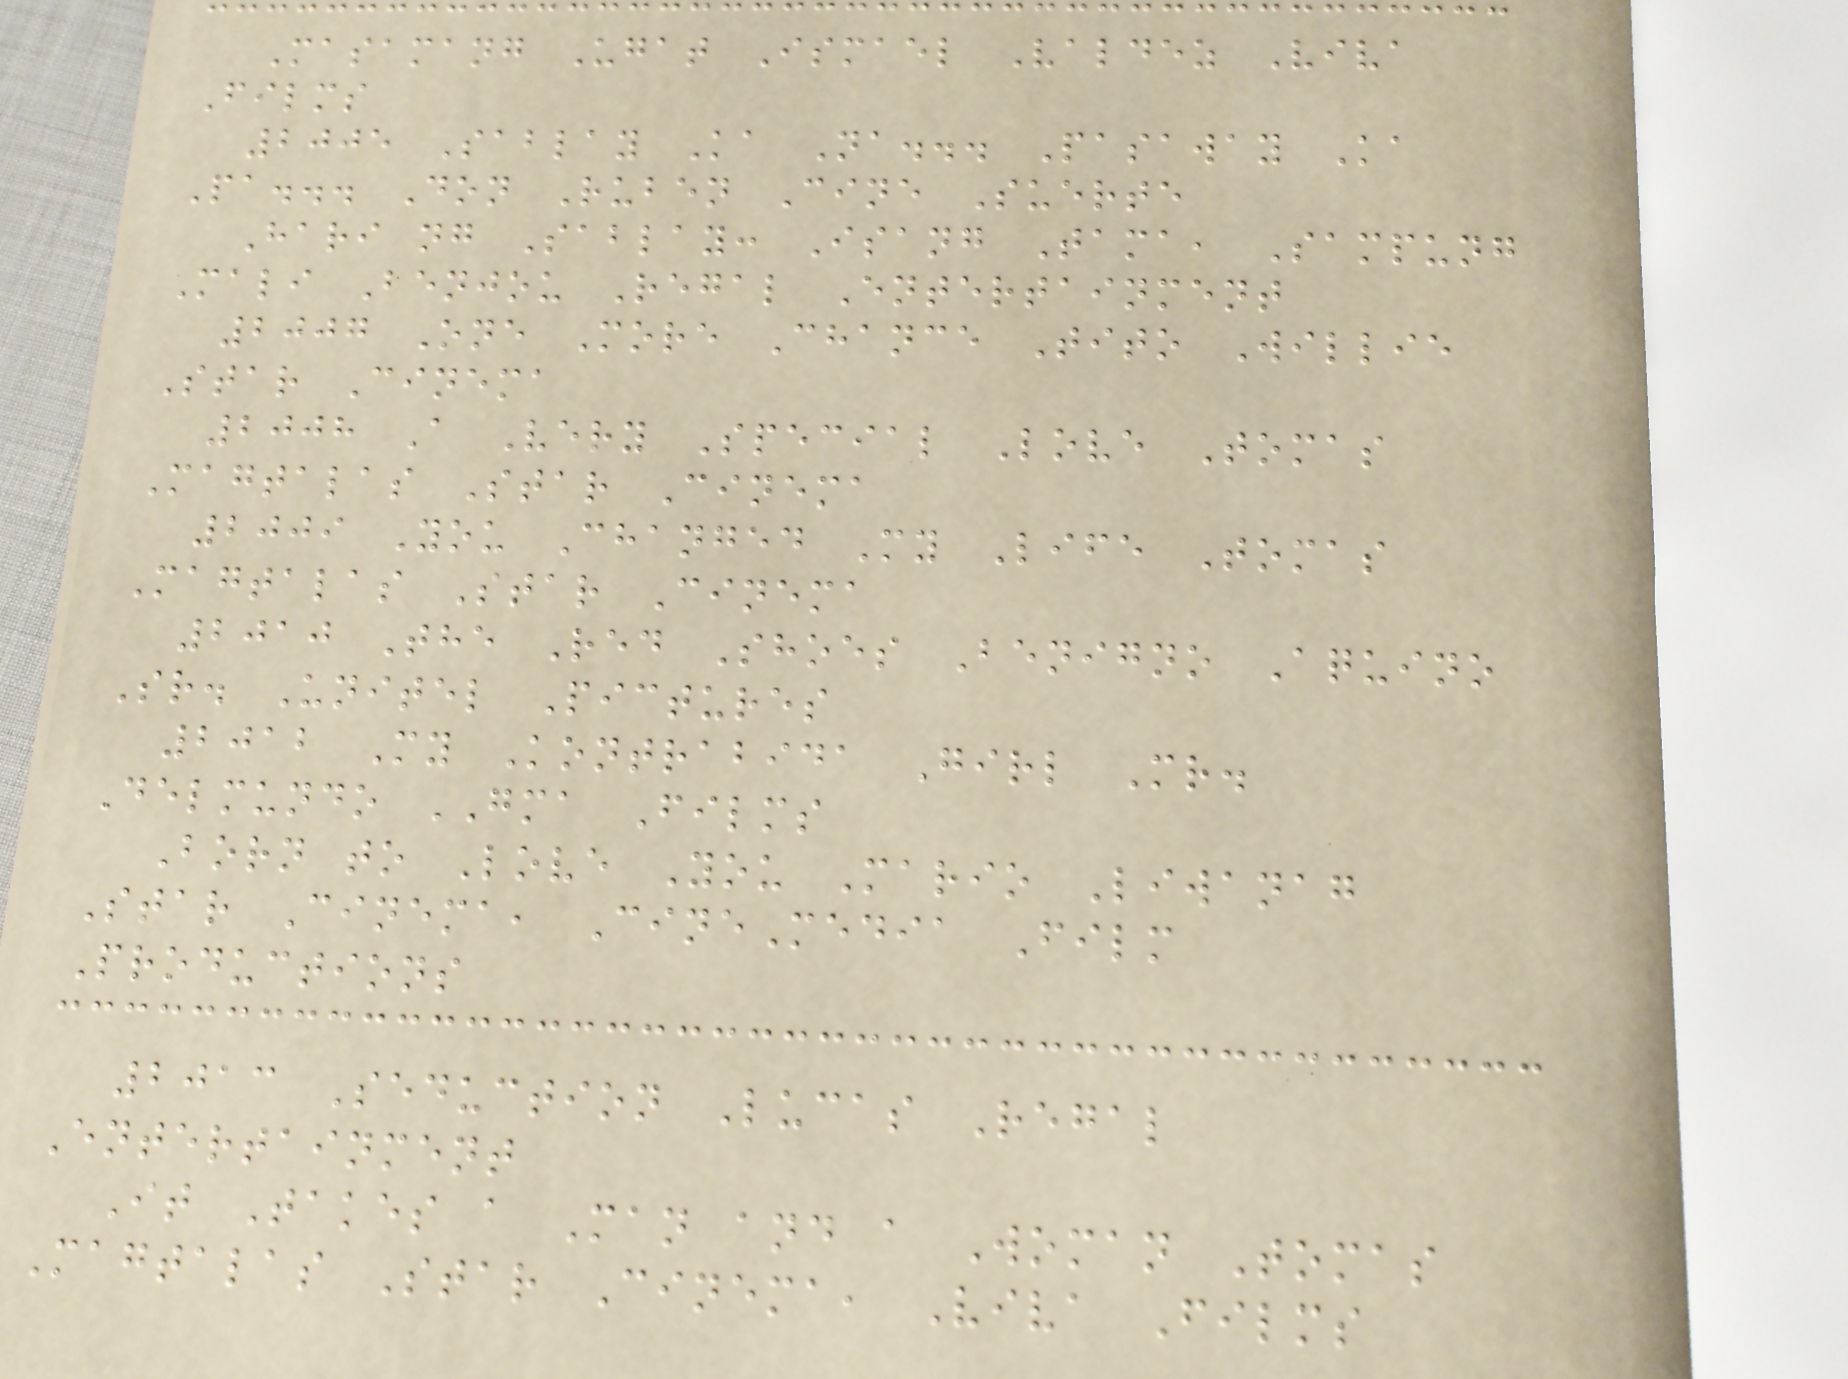Masamang Ugat Ismael Valdez Viva
Films
2005 Sablay Ka Na... Pasaway Ka
Pa... Don Ruben Cine Suerte
Hari ng Sablay: Isang Tama, Sampung
Mali Benjou Regal Entertainment
2007 One More Chance Tito Willie
Star Cinema
2008 A Very Special Love Tomas
Magtalas Star Cinema
2009 You Changed My Life Tomas
Magtalas Star Cinema
2010 The Red Shoes Benigno Aquino
Sr. Unitel Pictures
2012 My Kontrabida Girl Mr.
Delmundo GMA Films
Born to Love You Mario Liwanag
Star Cinema, CineMedia Film
Productions
2013 Seduction Lucas Regal
Entertainment
It Takes a Man and a Woman Tomas
Magtalas Star Cinema, Viva Films
